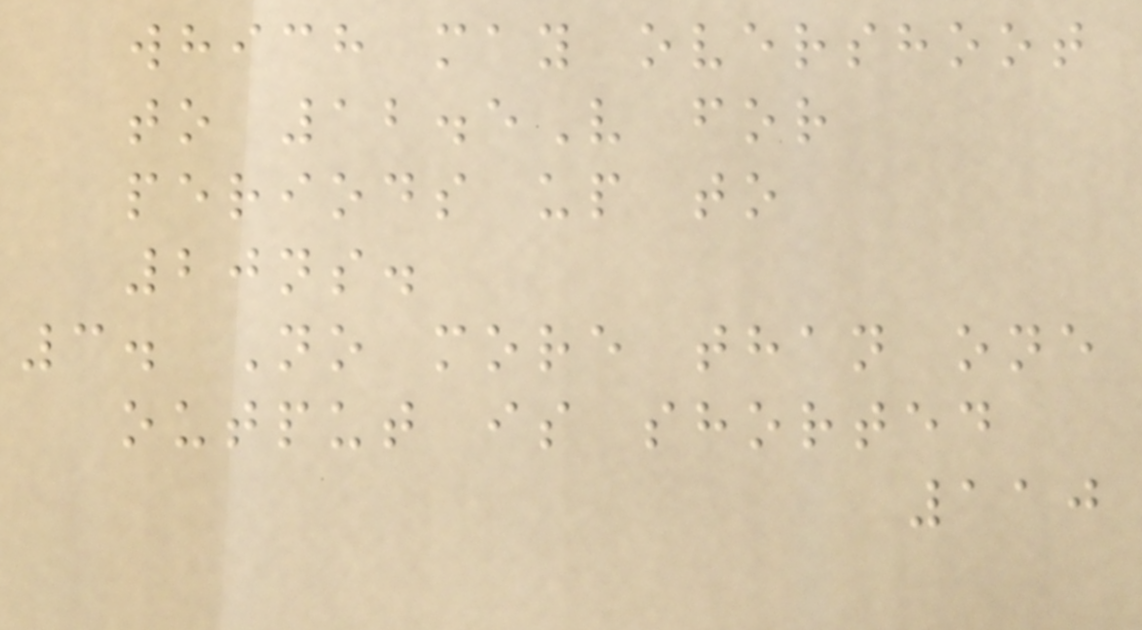which may overshoot
to 12.5V for
periods up to
20ns.
3. No more than one
output is shorted
110
